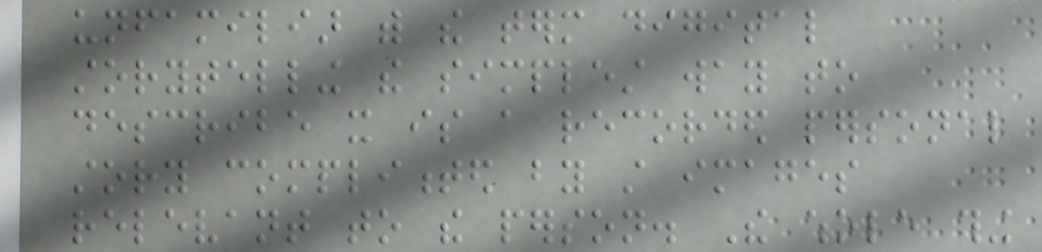unfamiliar with the term digital
storytelling the simplest way to
describe it is a recorded personal
story complimented by still images
relevant to the person. The whole thing
